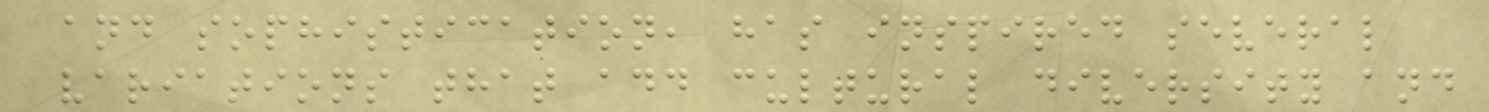and sophistication, has inspired several
variations that add cultural diversity and
